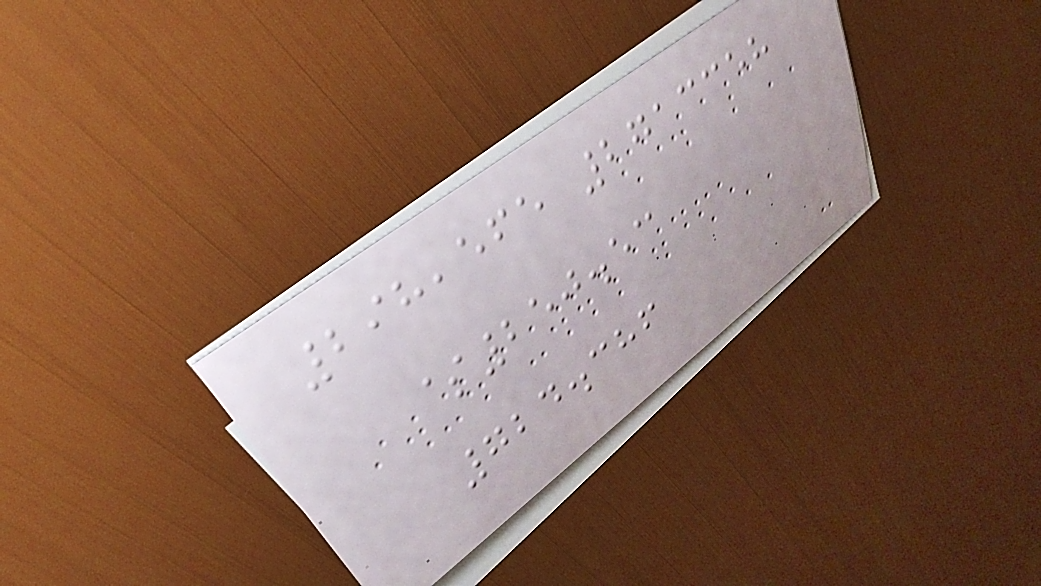298,565 2713358
$250.53
724.386
